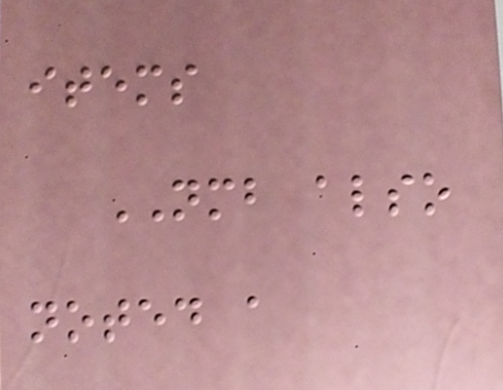items
NMB also
noted a
